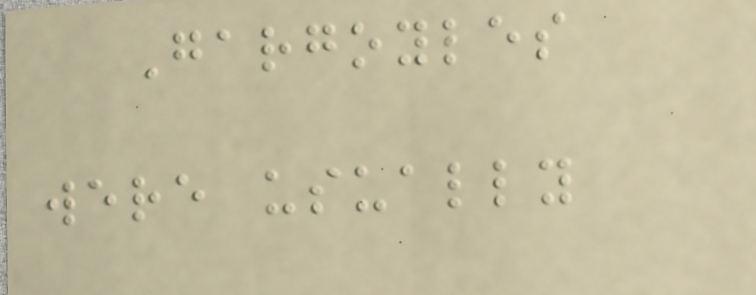Gargoyles
were usually
